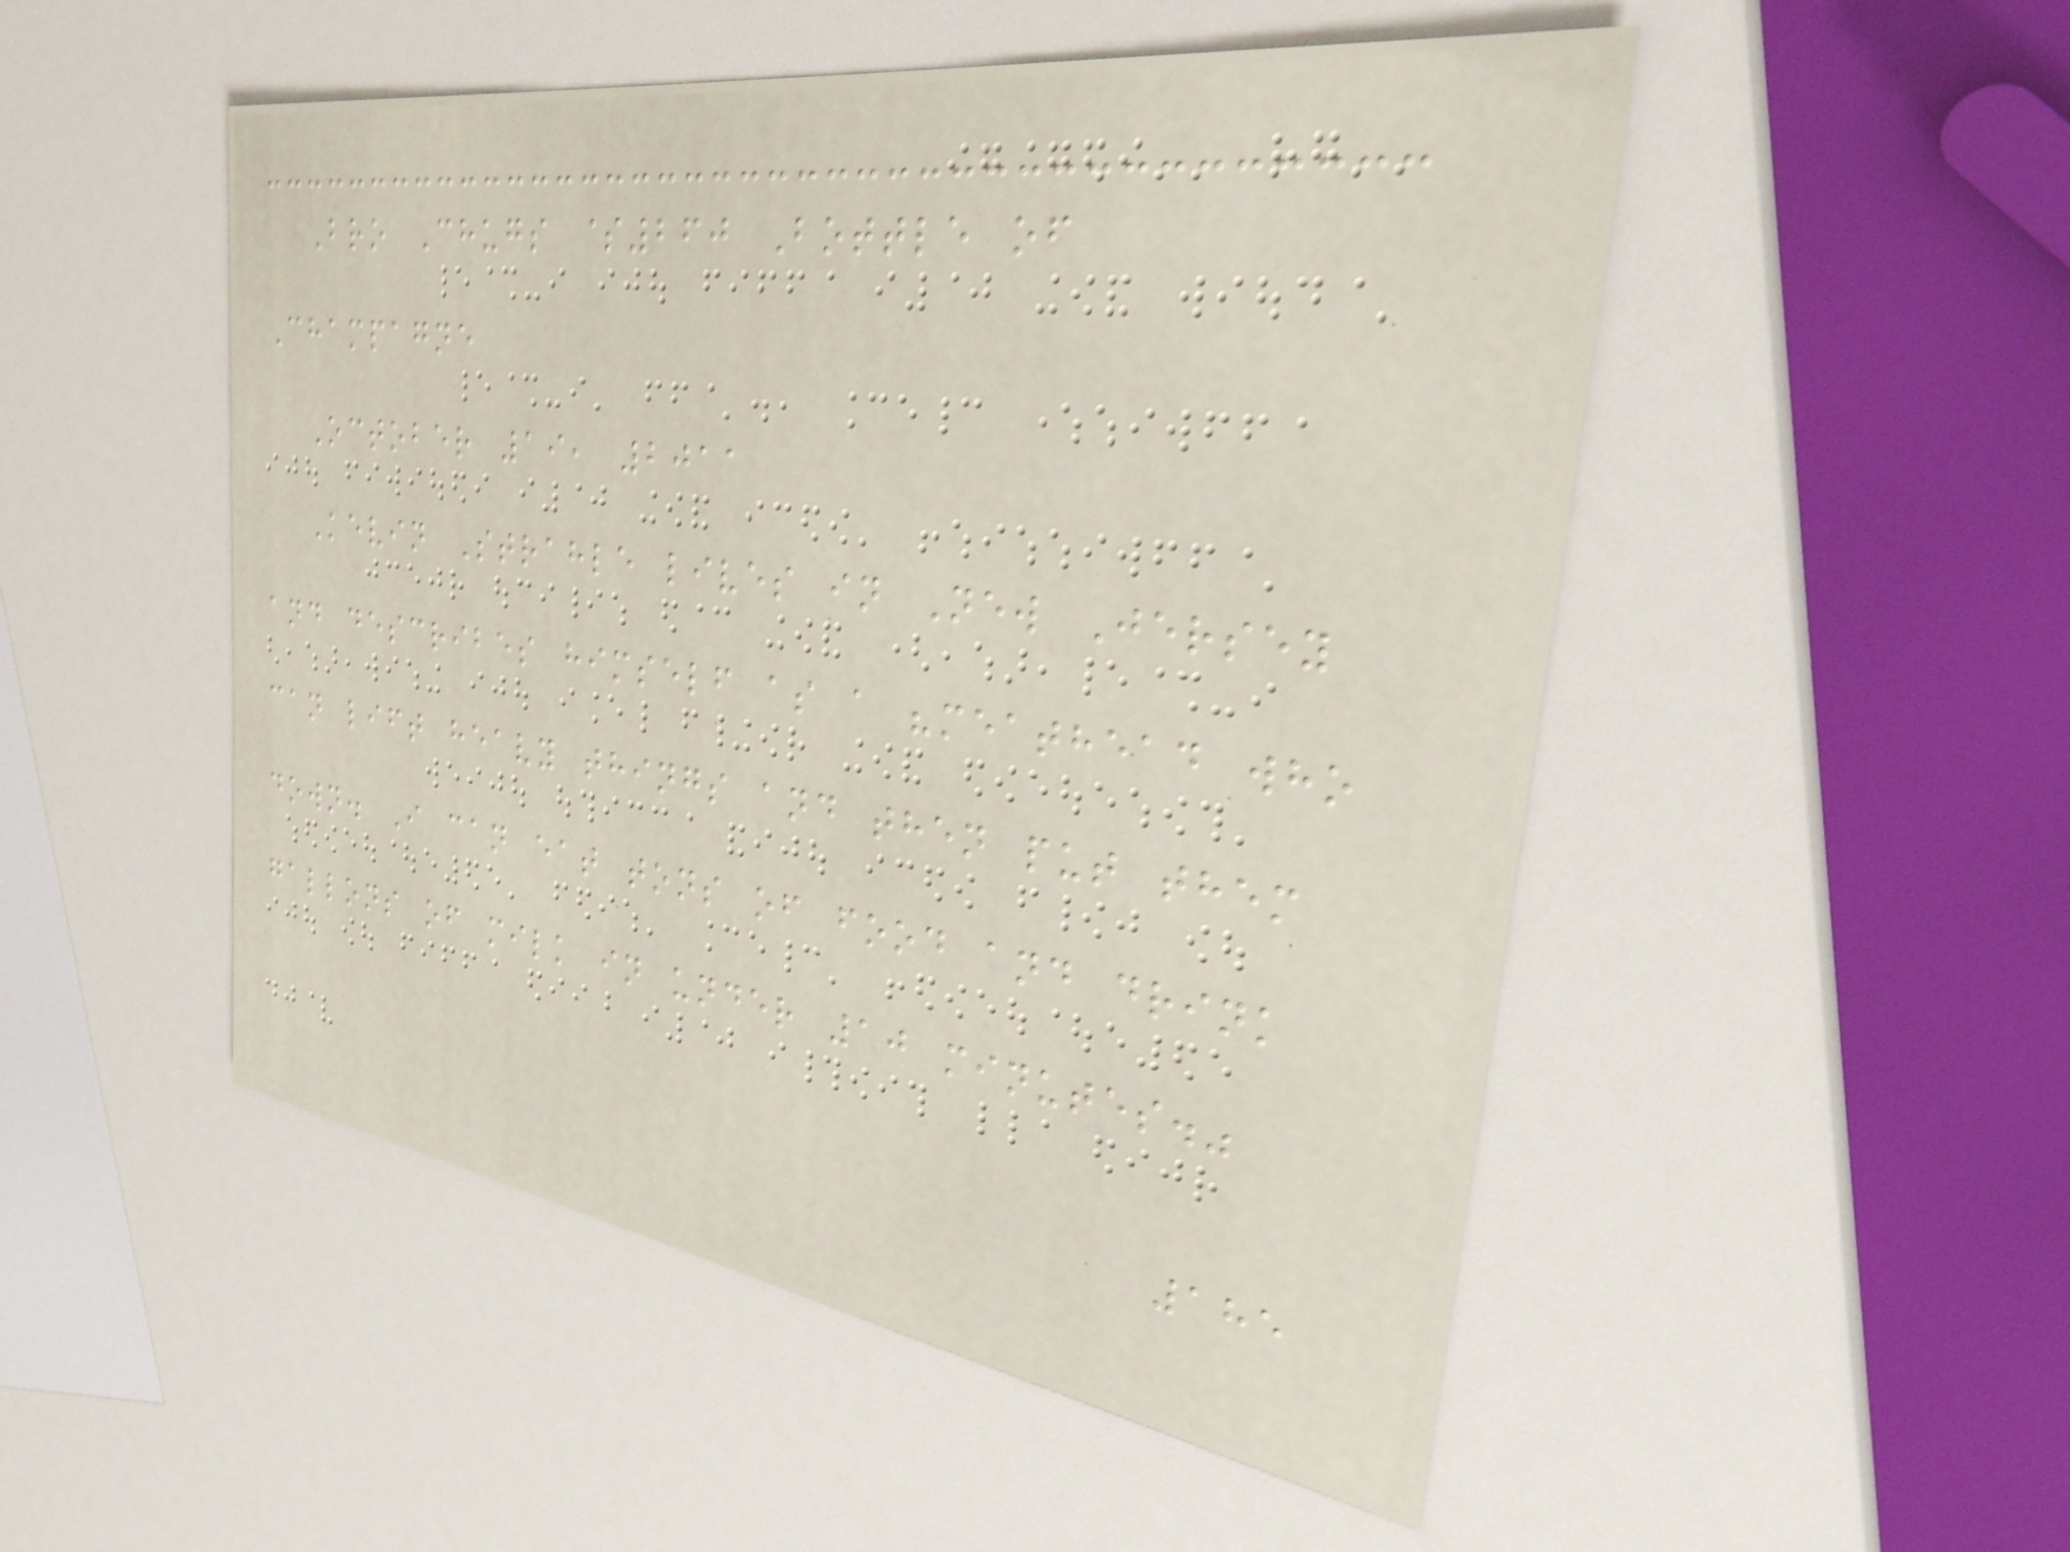Bro Chugs $260 Bottle of
Champagne
October 19, 2011
Kevin Strahle lives in New Jersey
and describes himself as a "meathead who
can lift heavy things and then put them
down. I can eat tons of food and drink
gallons of milk in under 10 minutes."
185
